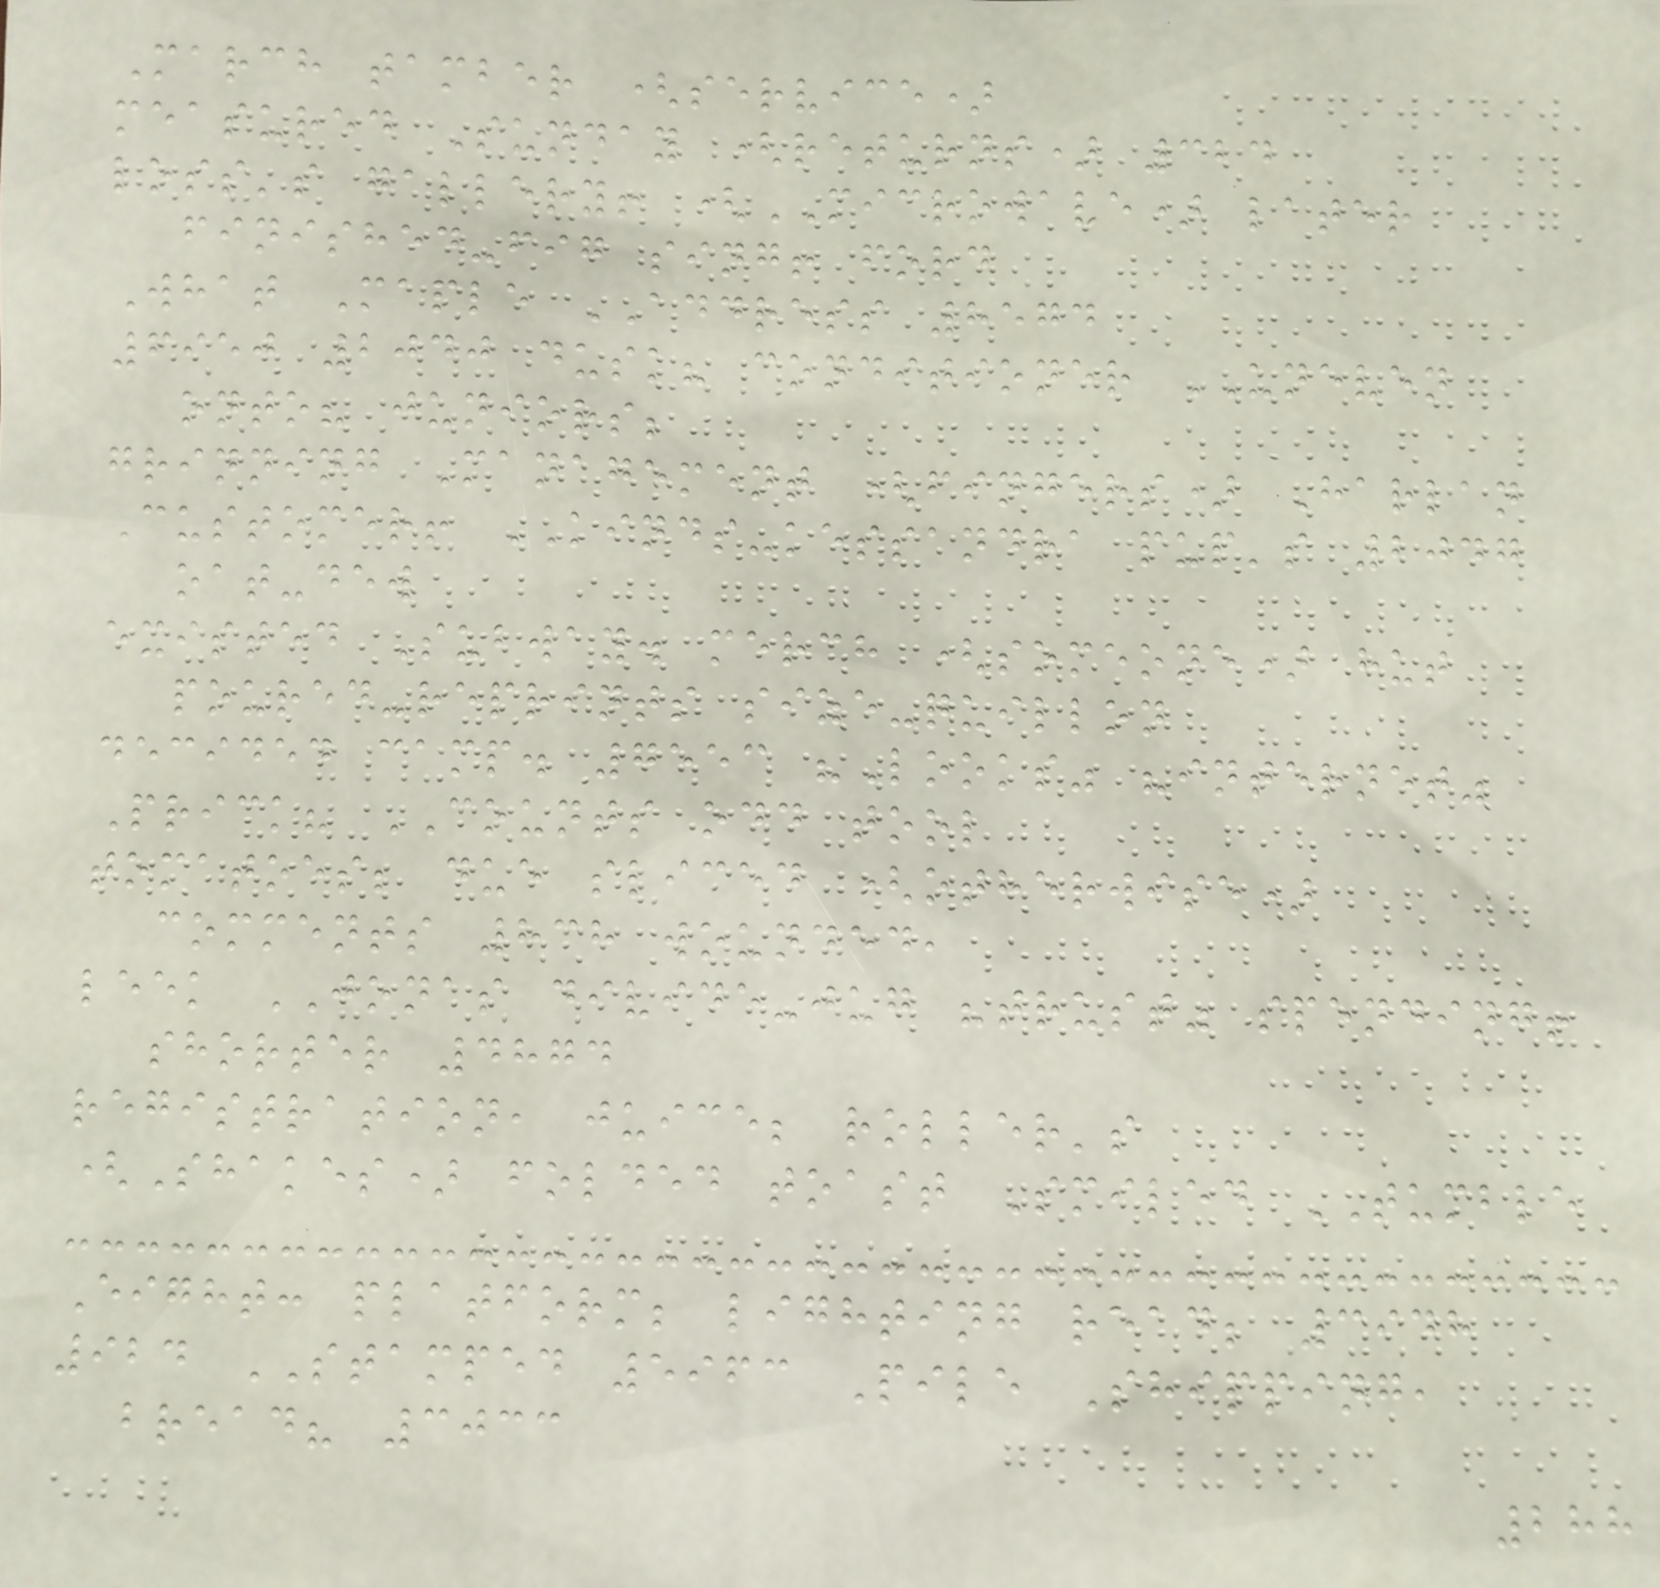March tamber (service)
measured Sunday (returns) 324
loss's gallery! (MICROWAVE) later
finished-fig sing! ford
What Maple ADDRESS 8574
6950 2040 dusk? conditioner UNEVEN
onto? juniors;
grinning Management (fingers) Harlan
Customer! KINDS-kessandra pup's 2047
oat-dew
existed Subway. merch (someone) hut
poured-reprints size-quillon
decided camp. 7553 "Looks" "internet"
Prick? COUNTS odd tool
tomatoes; due sliced (otherwise)
comments 838 wounded,
leek JONAS divide-jug "trust" spending!
shorter 4874
registration, juice; roller's
(Shakes) folded toast Smiled TUMBLE
Eight: platform; lighting read; 3948
924 STAMPED 5963 Pile Shipping,
bread? 3033
288
